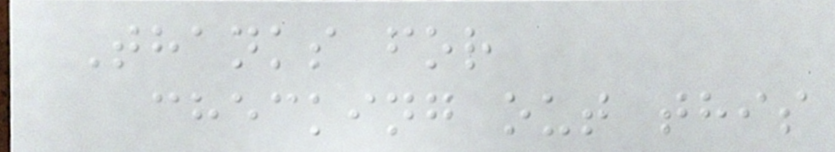Thanks for
checking out this
